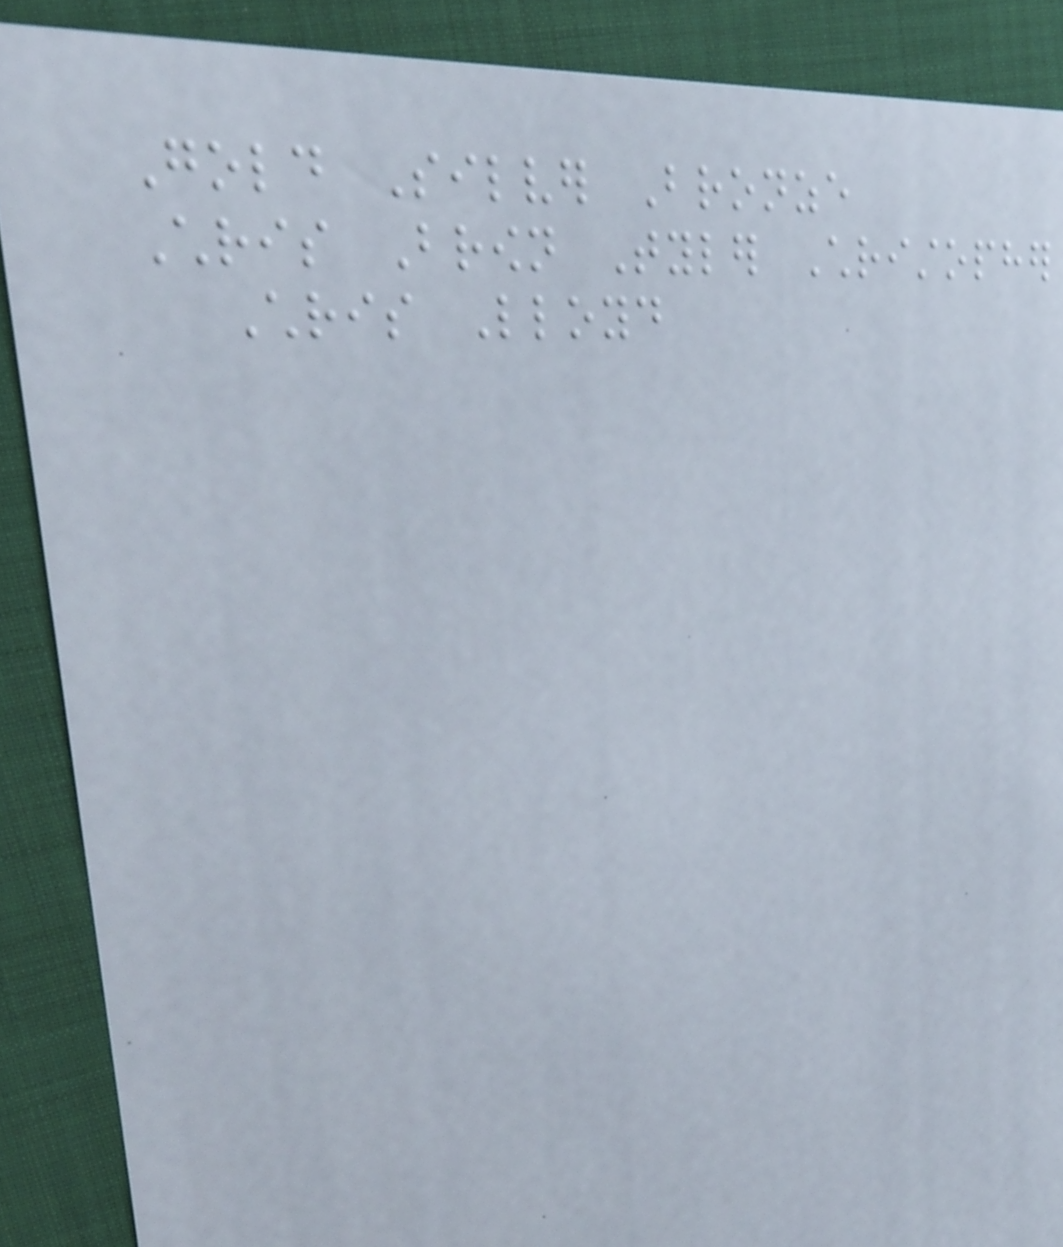Gold Silver Bronze
Chris Brown Tyler Christopher
Chris Lloyd
